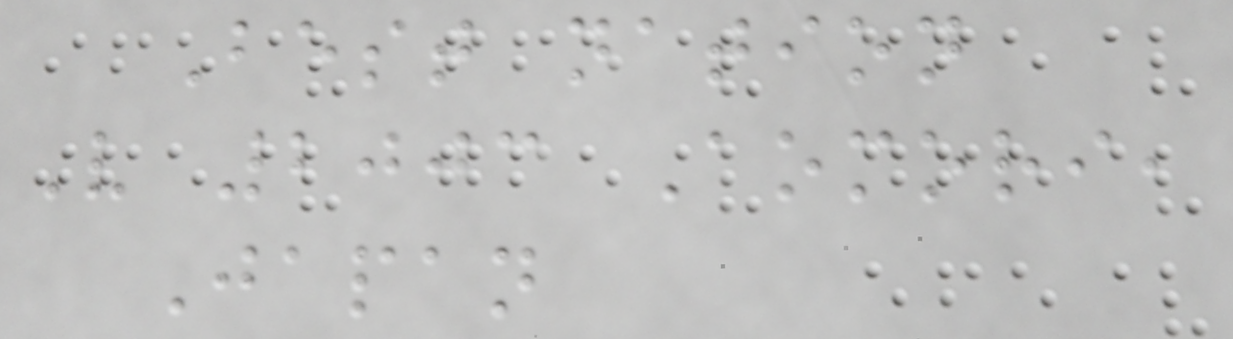Best nation
V 2003 Aomori,
Japan
